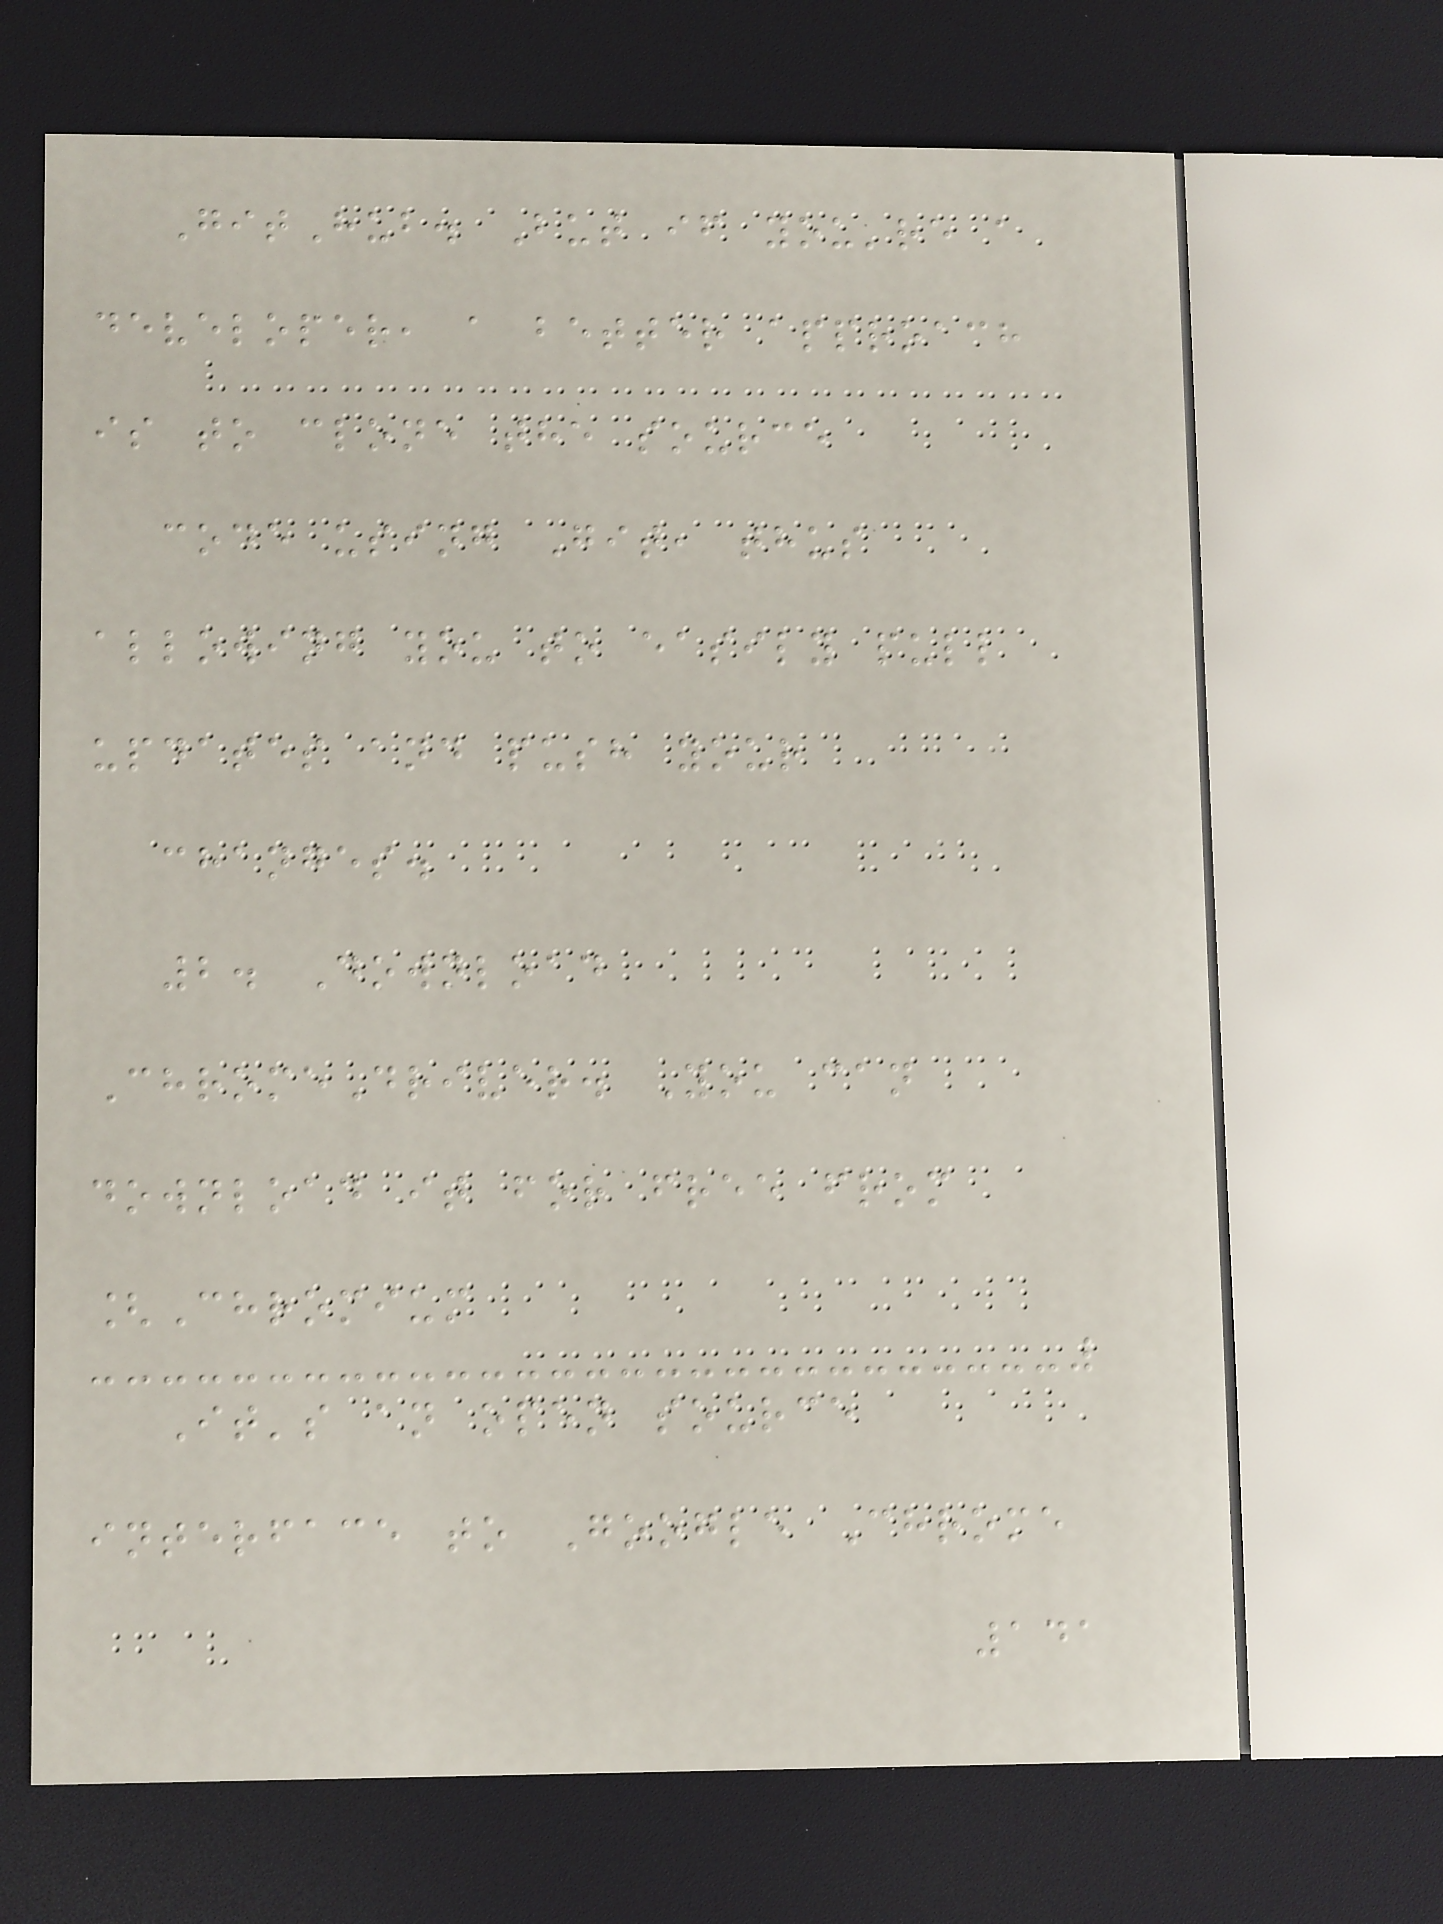GitHub. But if you're a
developer, a better approach
is to clone the source
code using Git, thus
allowing you to easily pull
updates and push your
changes.
2. Download
ChromeDriver. You can
download it for free from
[Chromium
It's an open source
interface to Google Chrome
141
